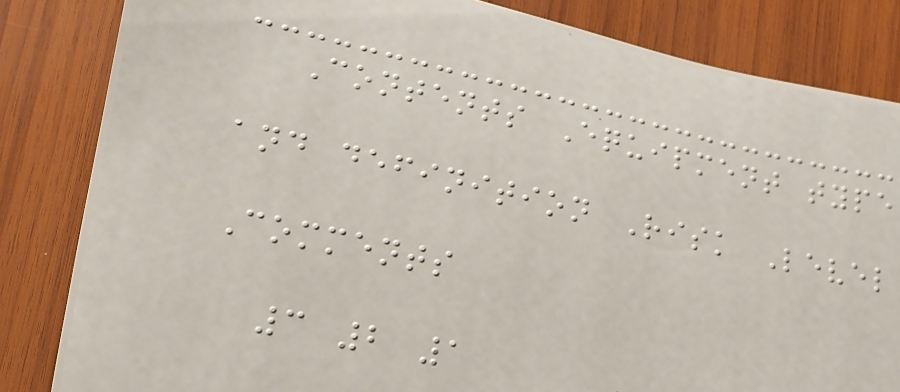Contents Equipment type
and definition Risk Level
Comments
3 2 1
